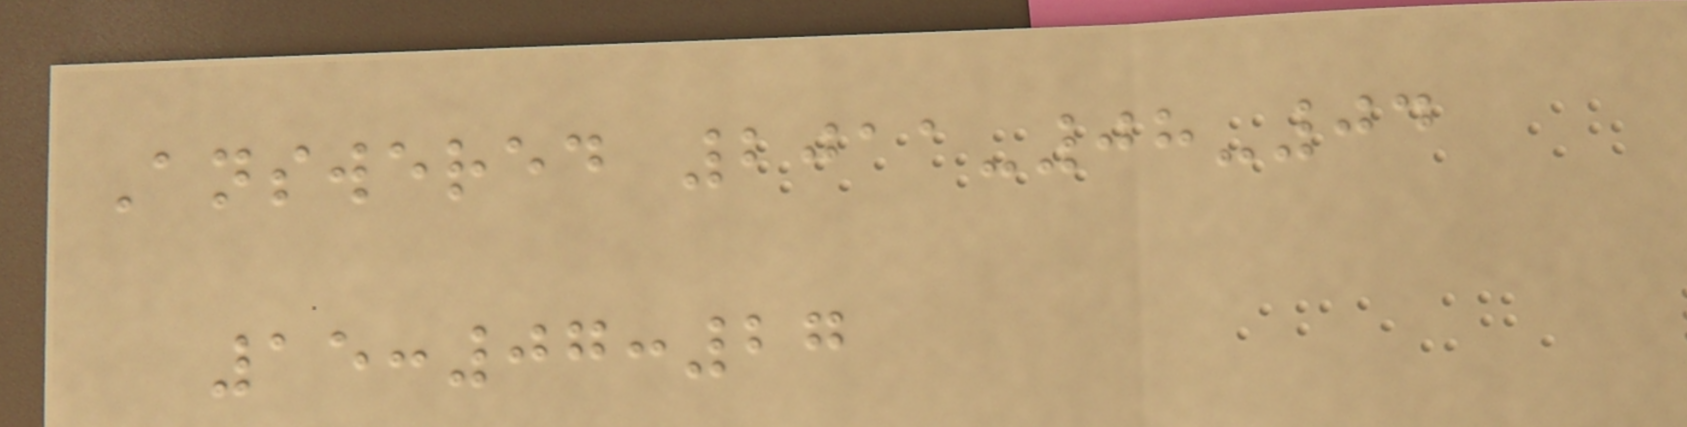Answered 2011-08-04
15:07:27
